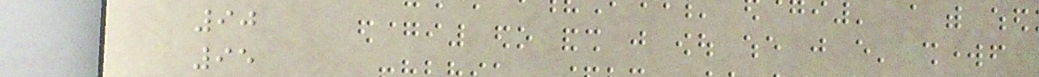90
95
